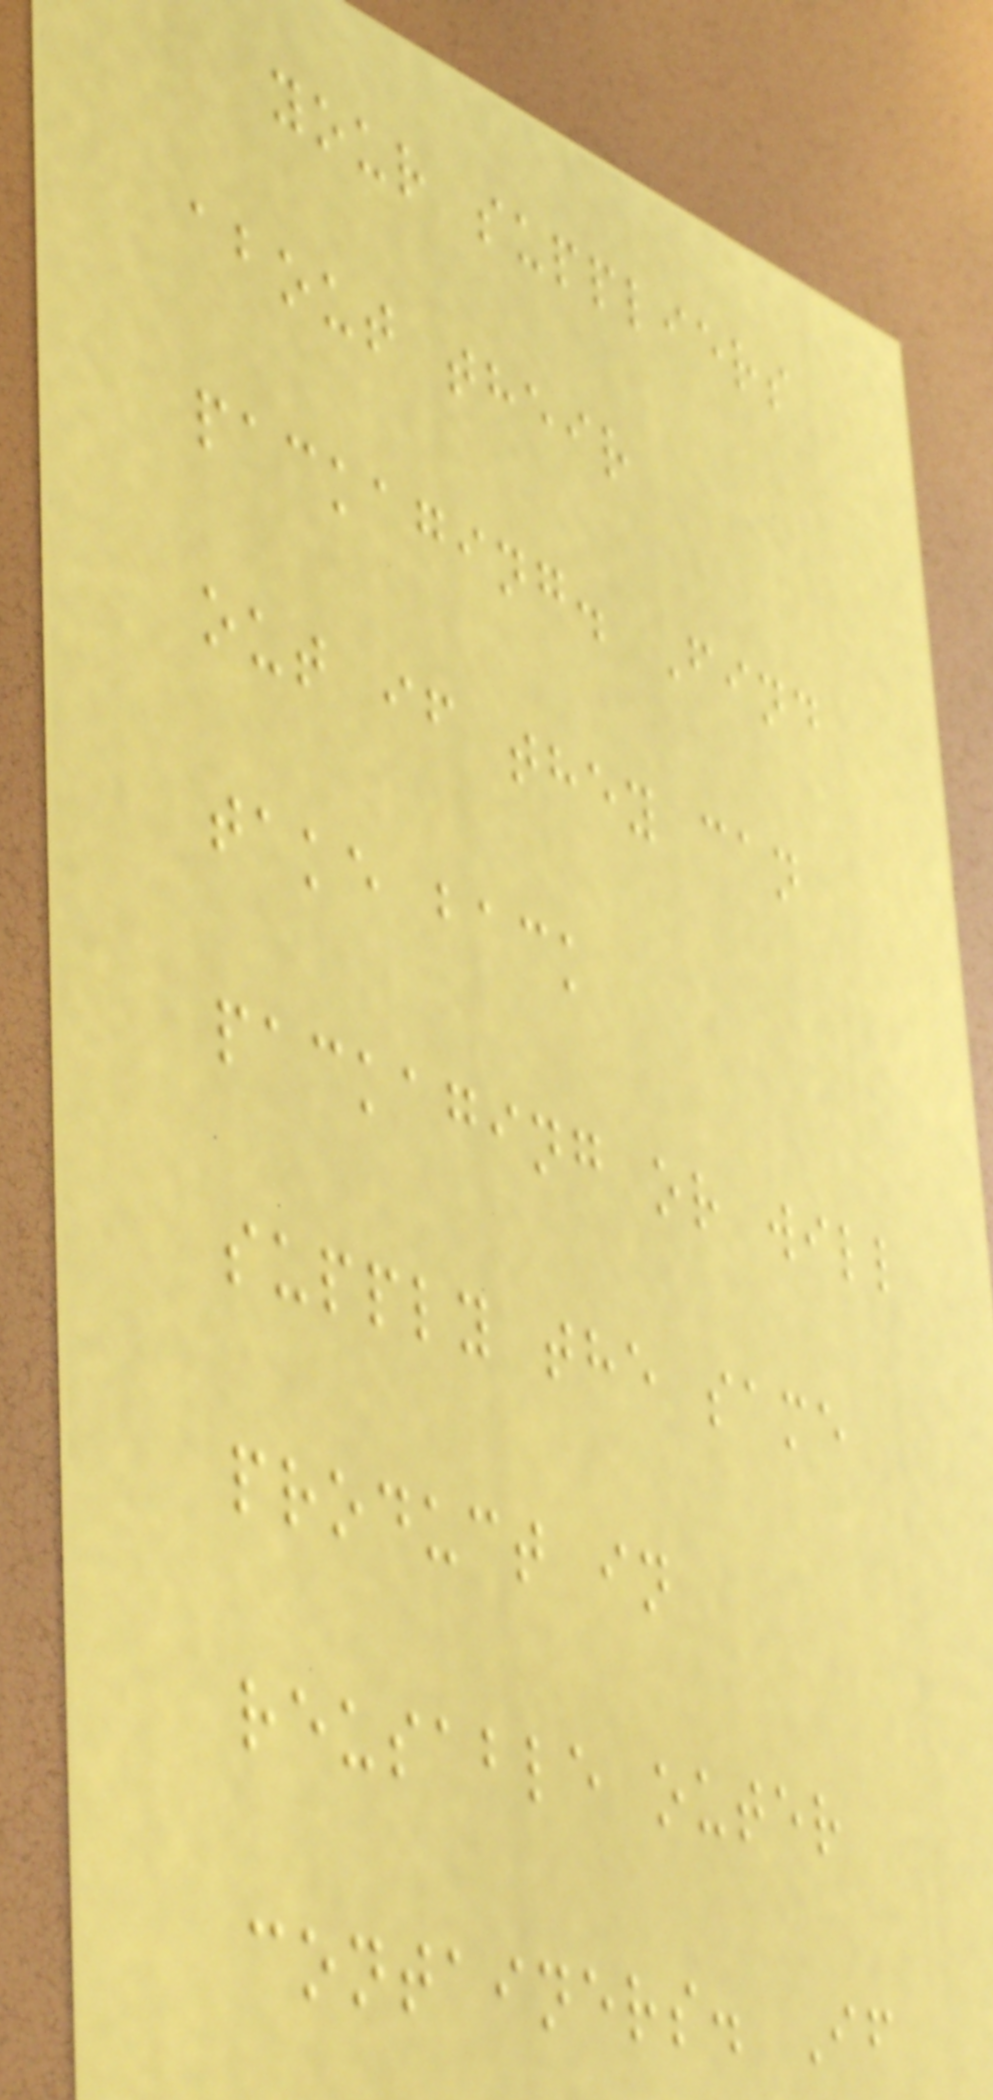your suppliers
about their
packaging. Find
out if they can
take back
packaging or will
supply the same
product in
reusable outer
containers. If
